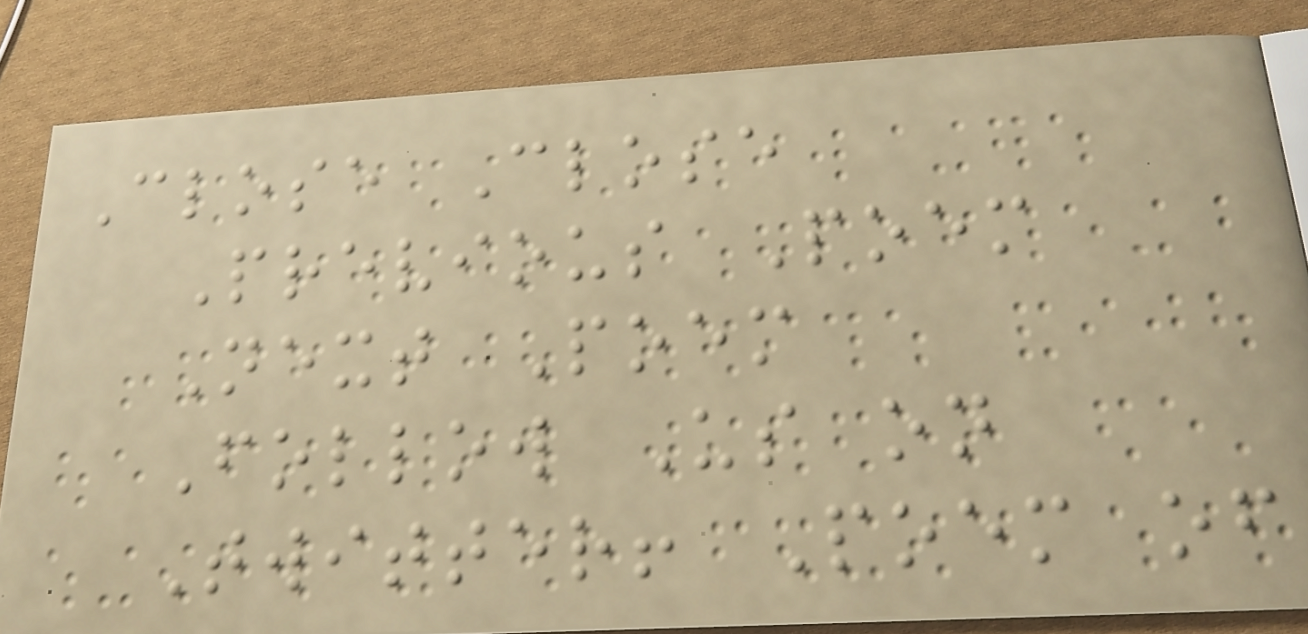Close Close
Previous Poem
Next Poem
Follow Us on
Twitter! Poem of
